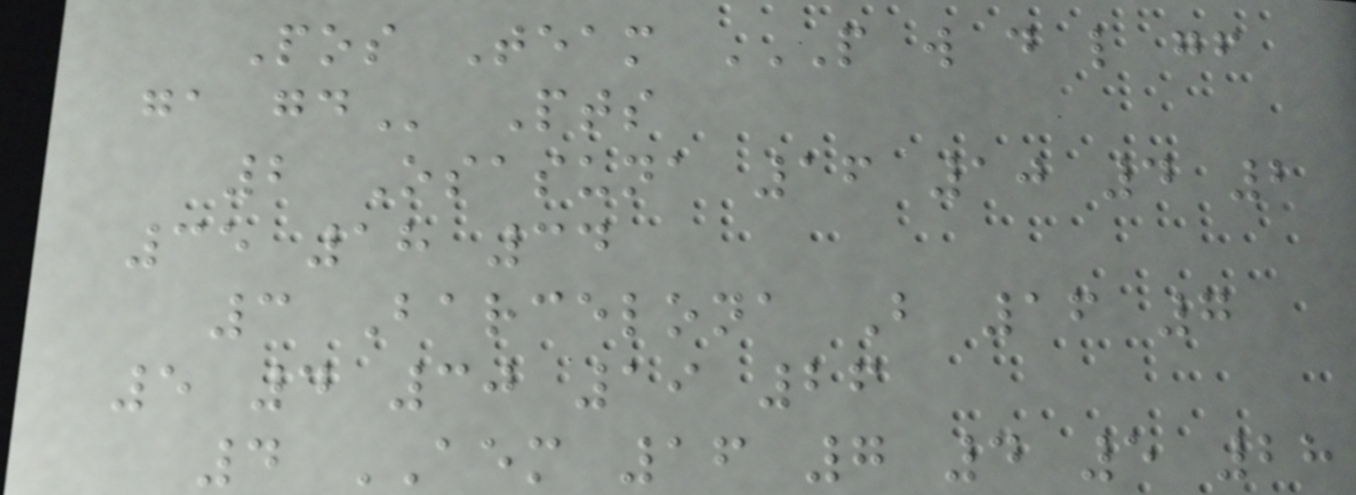Pos Team P W D L GF
GA GD Pts
2 Osasuna 16 10 4 2
35 18 34
3 Barcelona B 16 7
5 4 30 19 26
4 AEM 16 7 4 5 28
